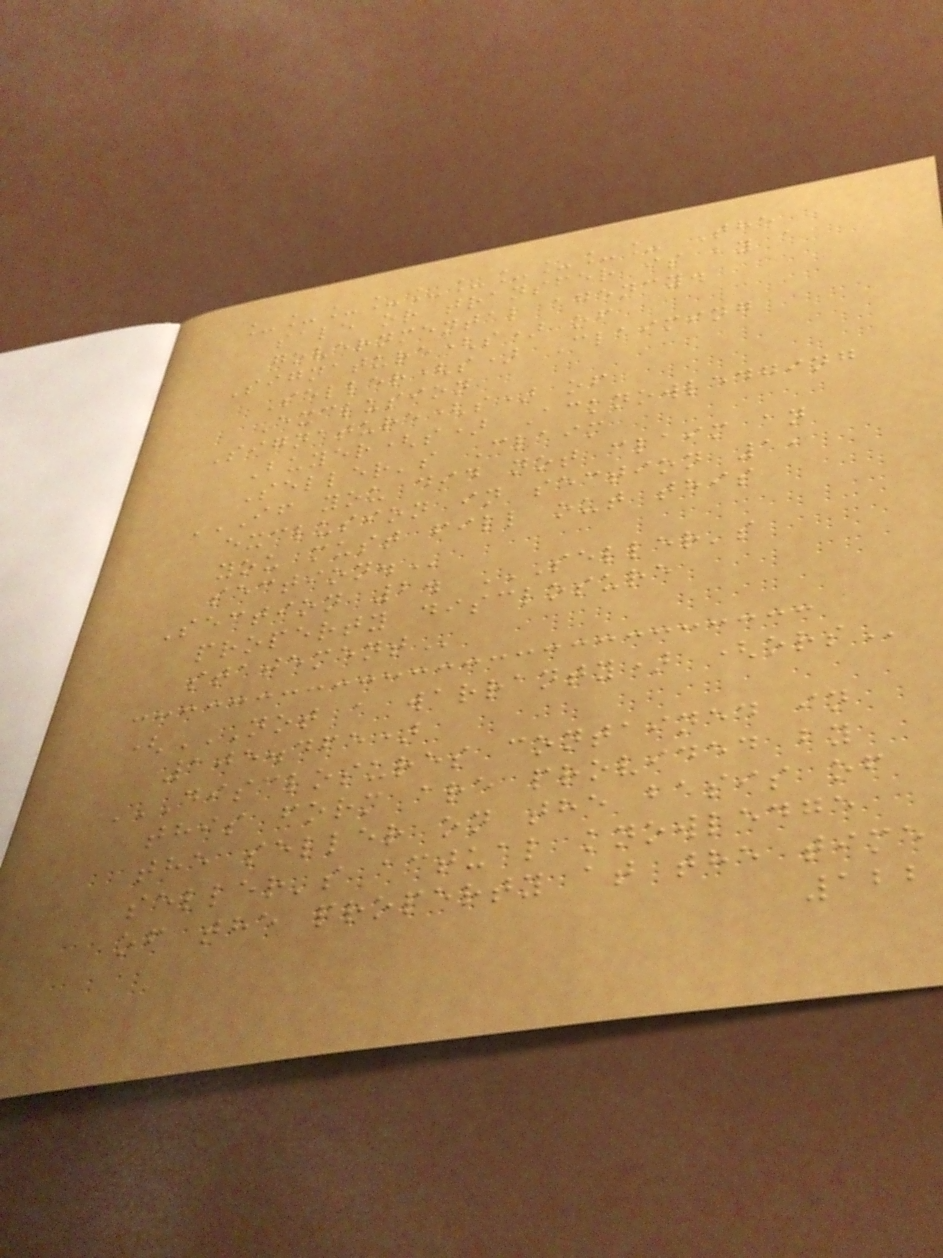__________ The
sale or transfer is by a
governmental agency.
Signature(s) of
Seller(s) Claiming
Exclusion
Signature(s) of
Buyer(s) Acknowledging
Seller's Claim
IF YOU DID NOT CLAIM AN
EXCLUSION IN SECTION 1,
YOU MUST FILL OUT THIS
SECTION.
Section 2. SELLER'S
PROPERTY DISCLOSURE
STATEMENT
(NOT A WARRANTY) (ORS
105.465)
DISCLOSURES CONTAINED IN
THIS FORM ARE PROVIDED BY
THE SELLER ON THE BASIS OF
SELLER'S ACTUAL KNOWLEDGE
OF THE PROPERTY AT THE TIME
122
